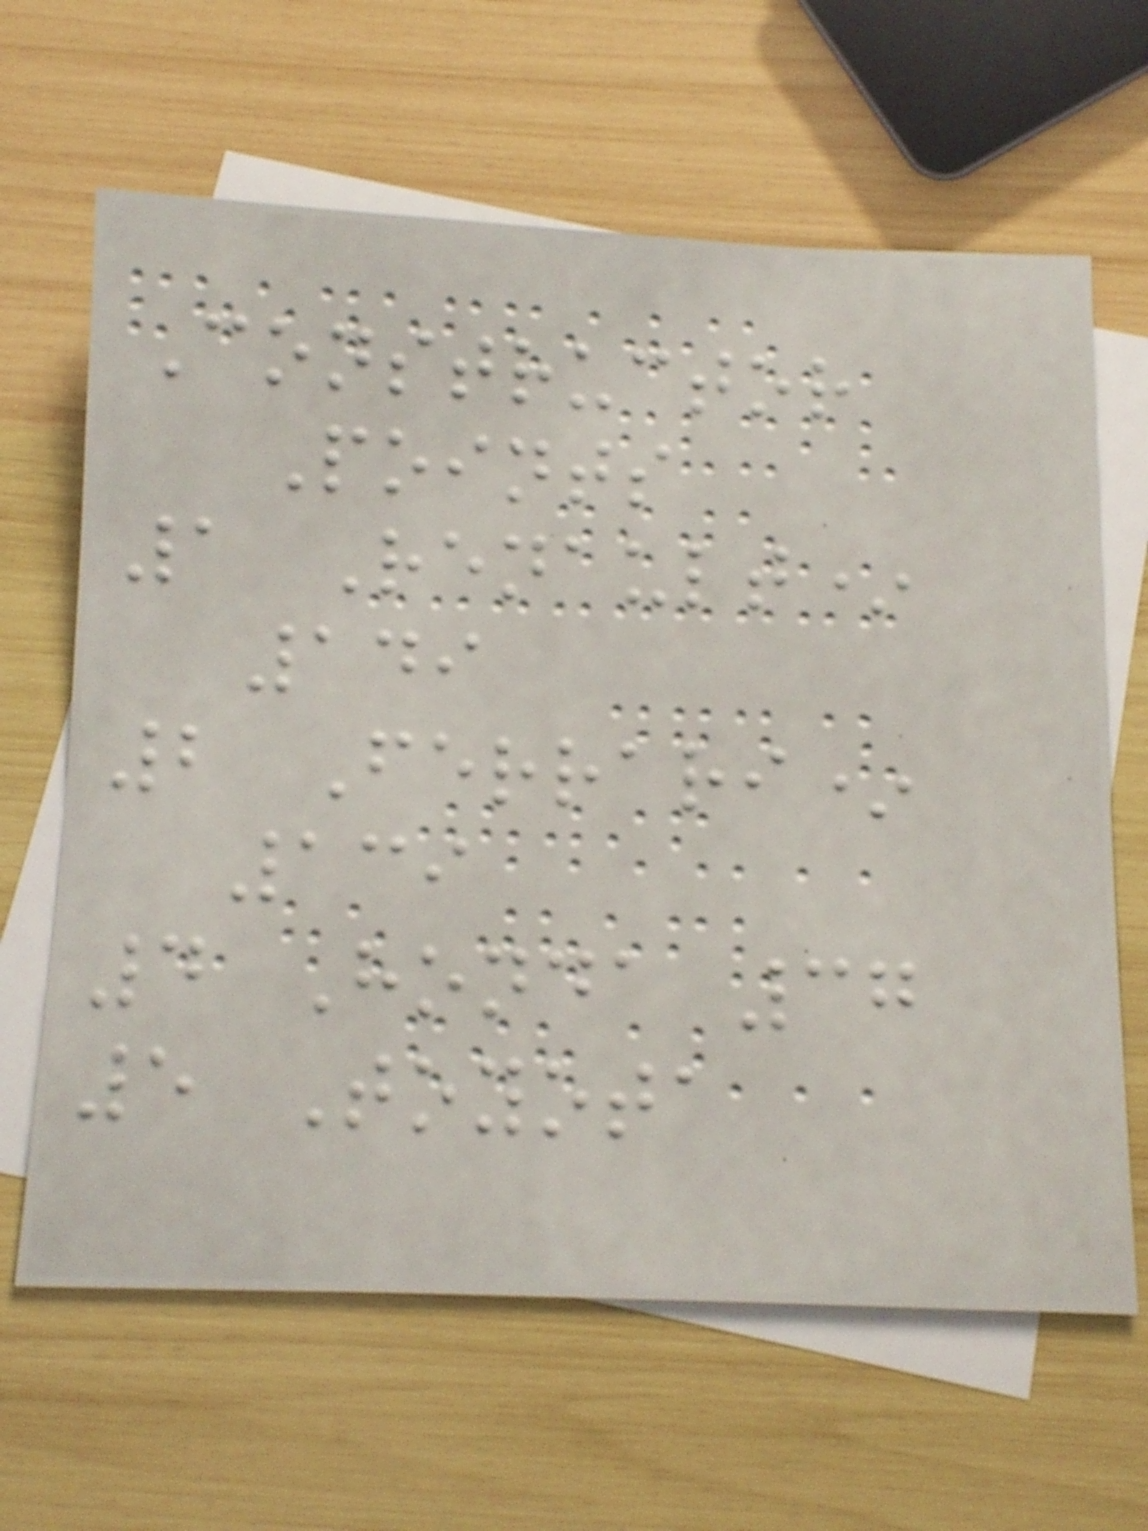Constructor
Points
1 Renault*
149
2 Ferrari*
139
4 Honda 37
5 Toyota
